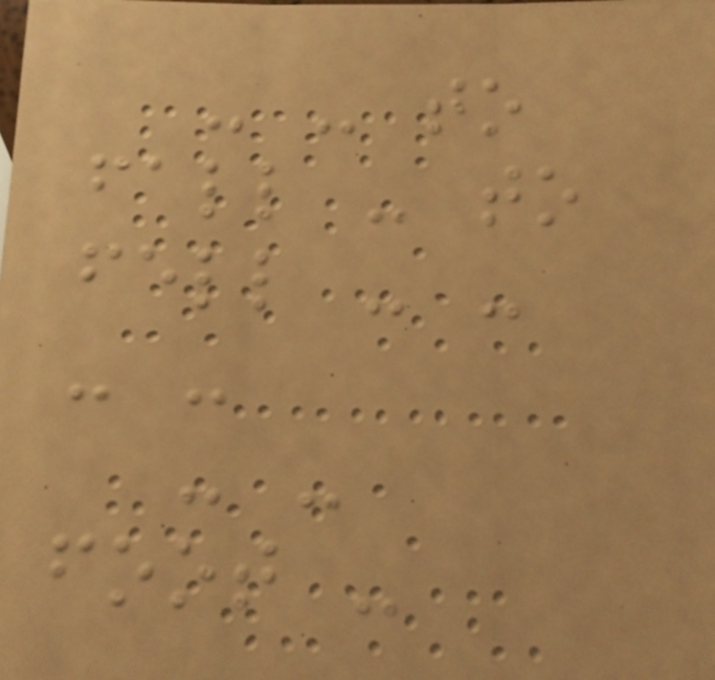- - to
fall - to
fell - -
- -
- -
foot -
